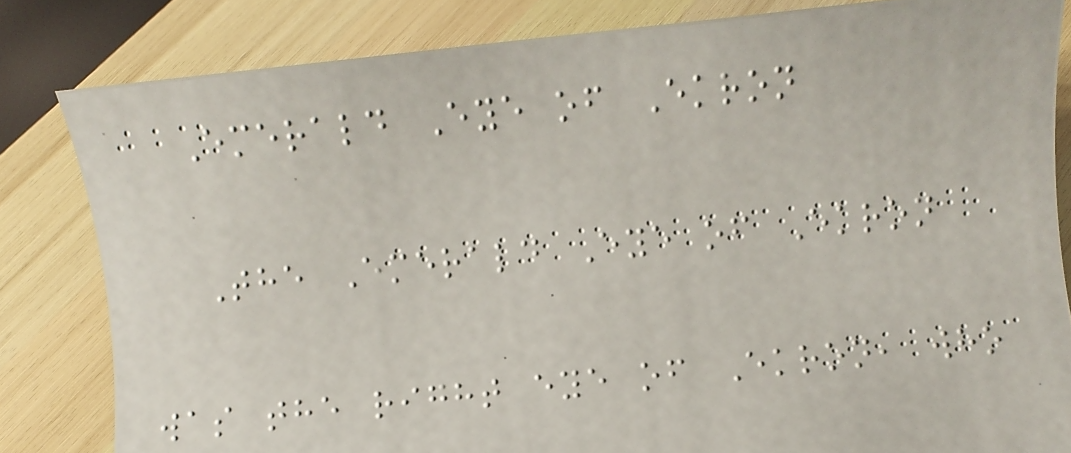Emerald Eye of Ekron
The Emerald Eye of Ekron
was the right eye of Ekron, who
